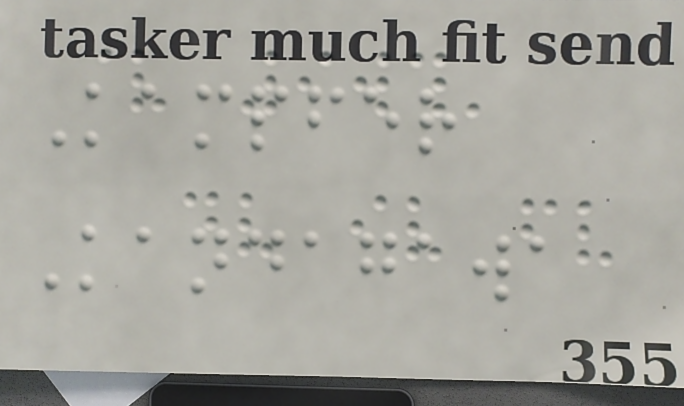Kampfer
Kandagawa
